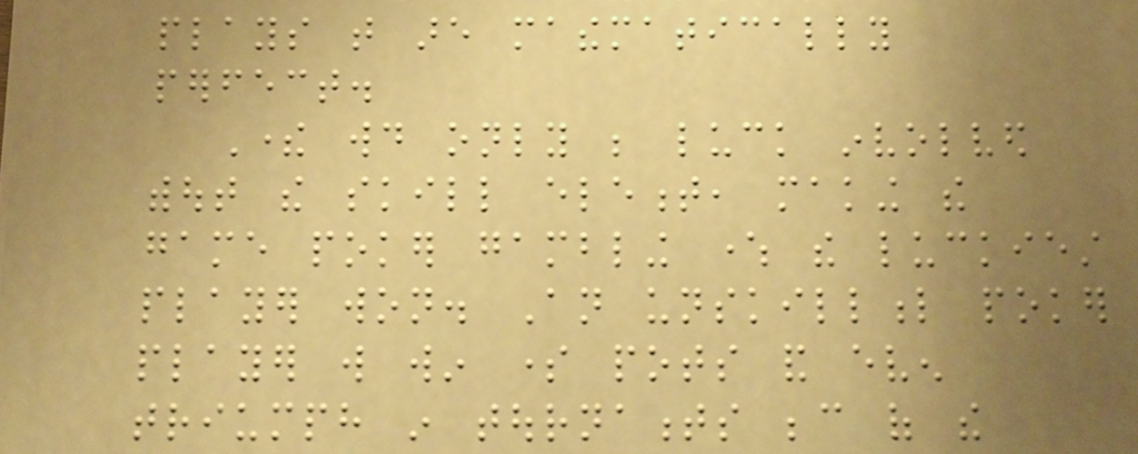plays that are mathematically
perfect.
There would only be luck involved
without the skill element, making the
game poker gambling where the luckiest
player won. An unskillful poker
player will win some pots and even
triumph in tournaments because of the
